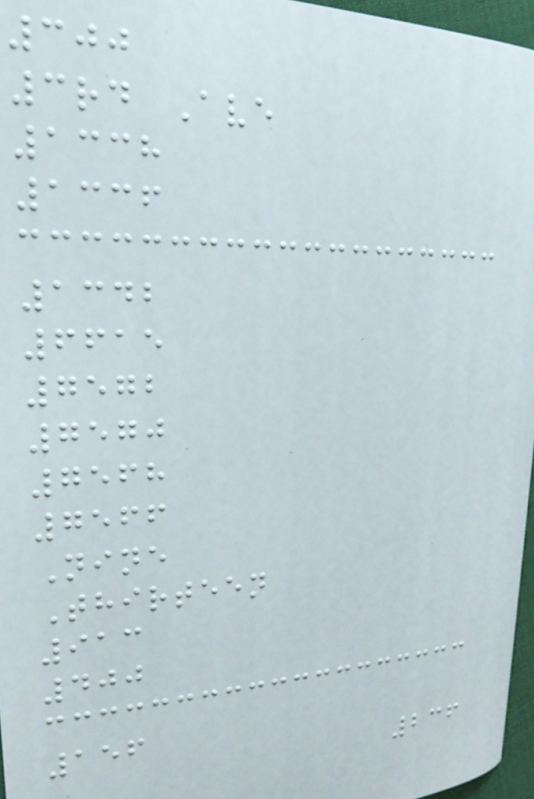300
3rd Ave
1338
1336
1342
6615
7572
7570
7568
7566
Nine
Thirteen
913
400
156
236
